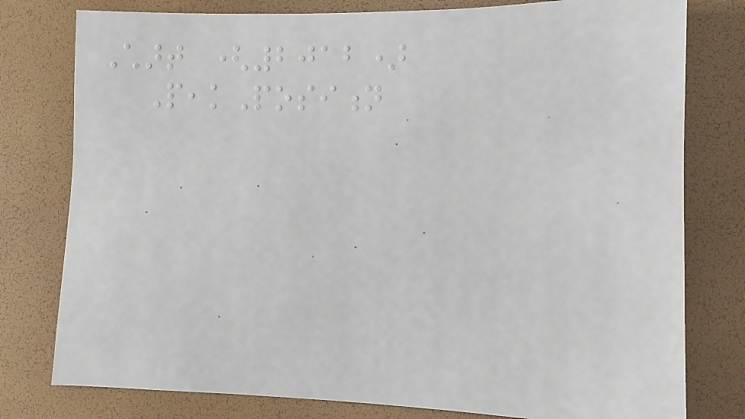Chart (2012)
PeakPosition
